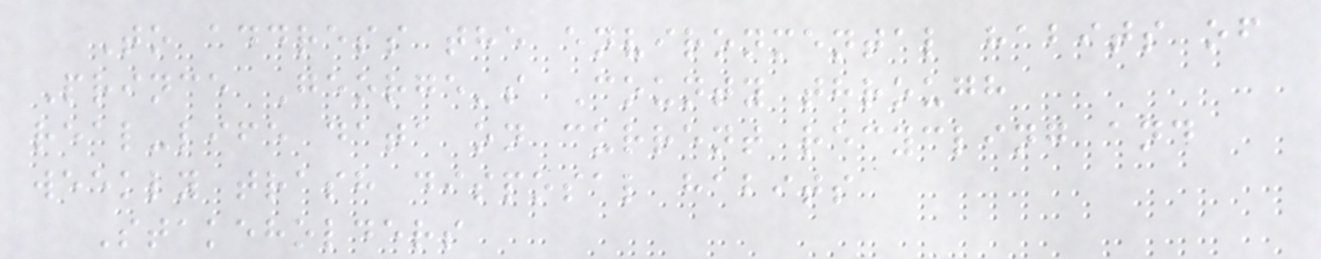To address the environmental habits of
Prince George's County through
real-life data on current recycling and
weekly trash disposal habits
Stakeholders
